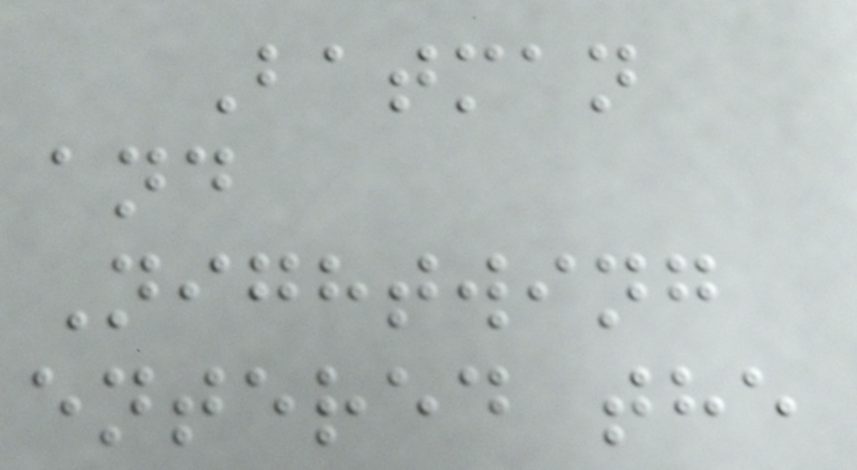Batman
and
Nightwing
entered the
